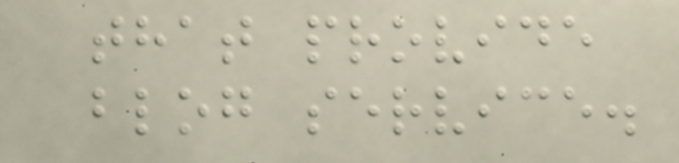that provide
blog service.
